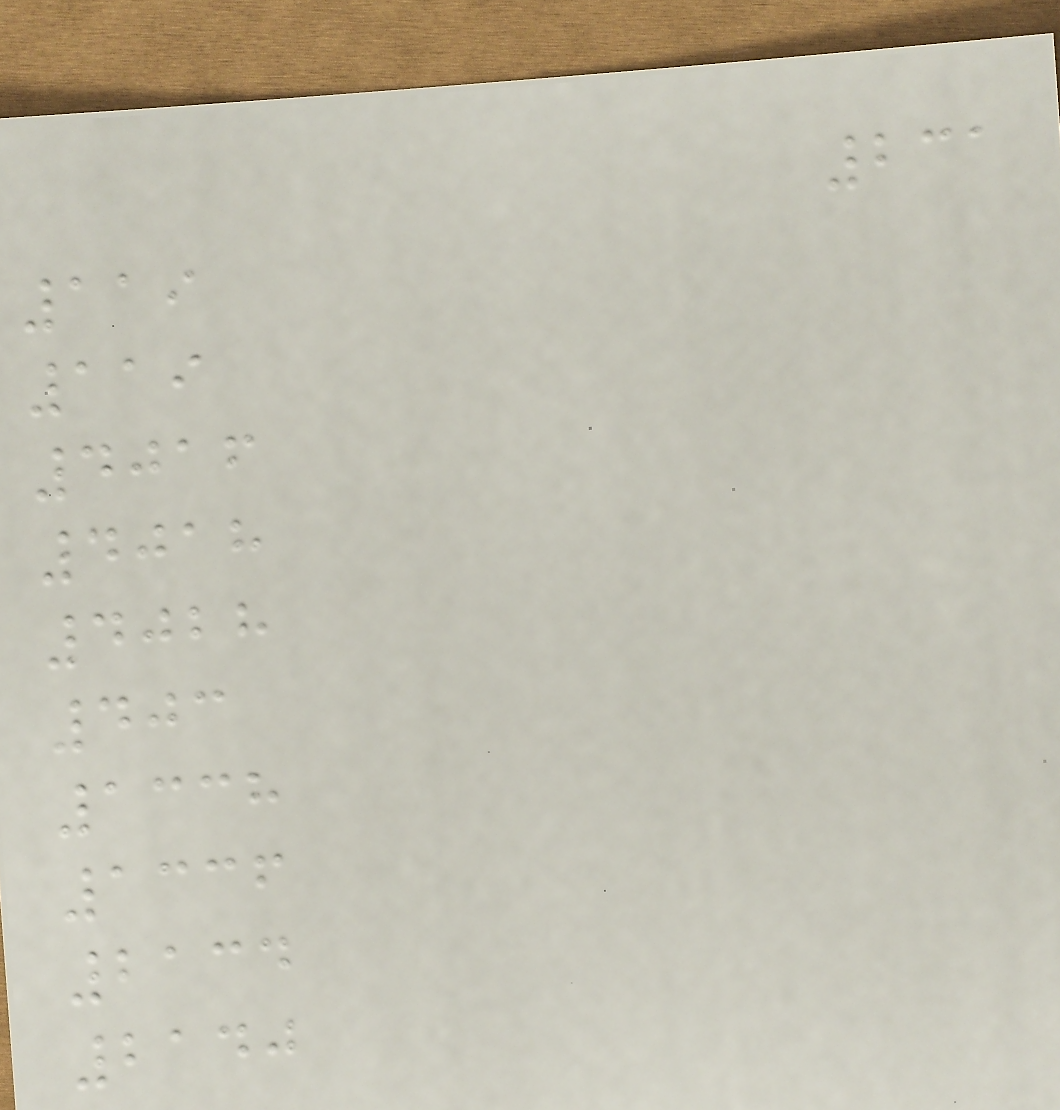231
119
119
4016
4018
4028
403
1338
1336
2134
2140
